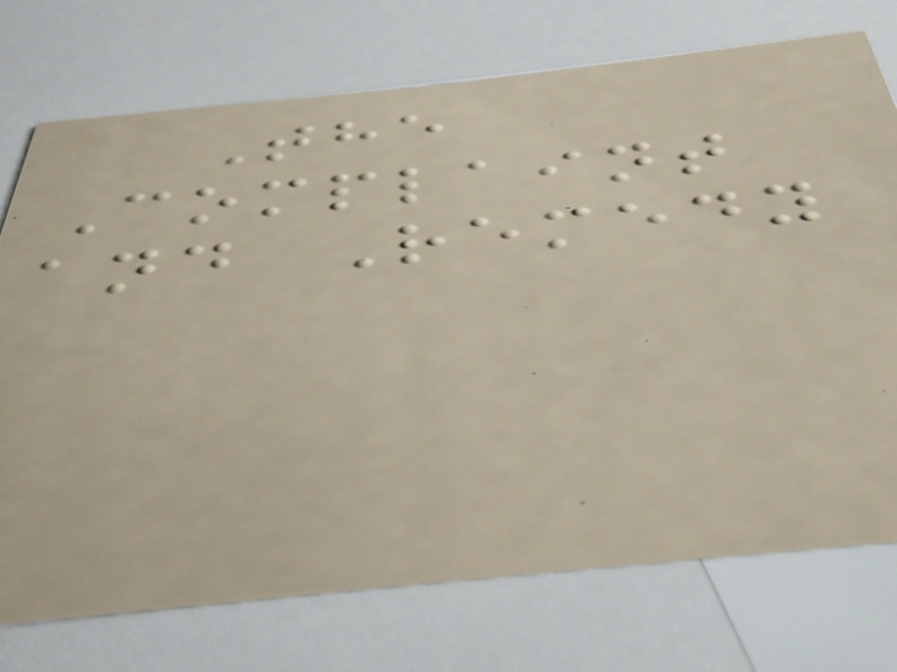The
Complaint
and Remedy
